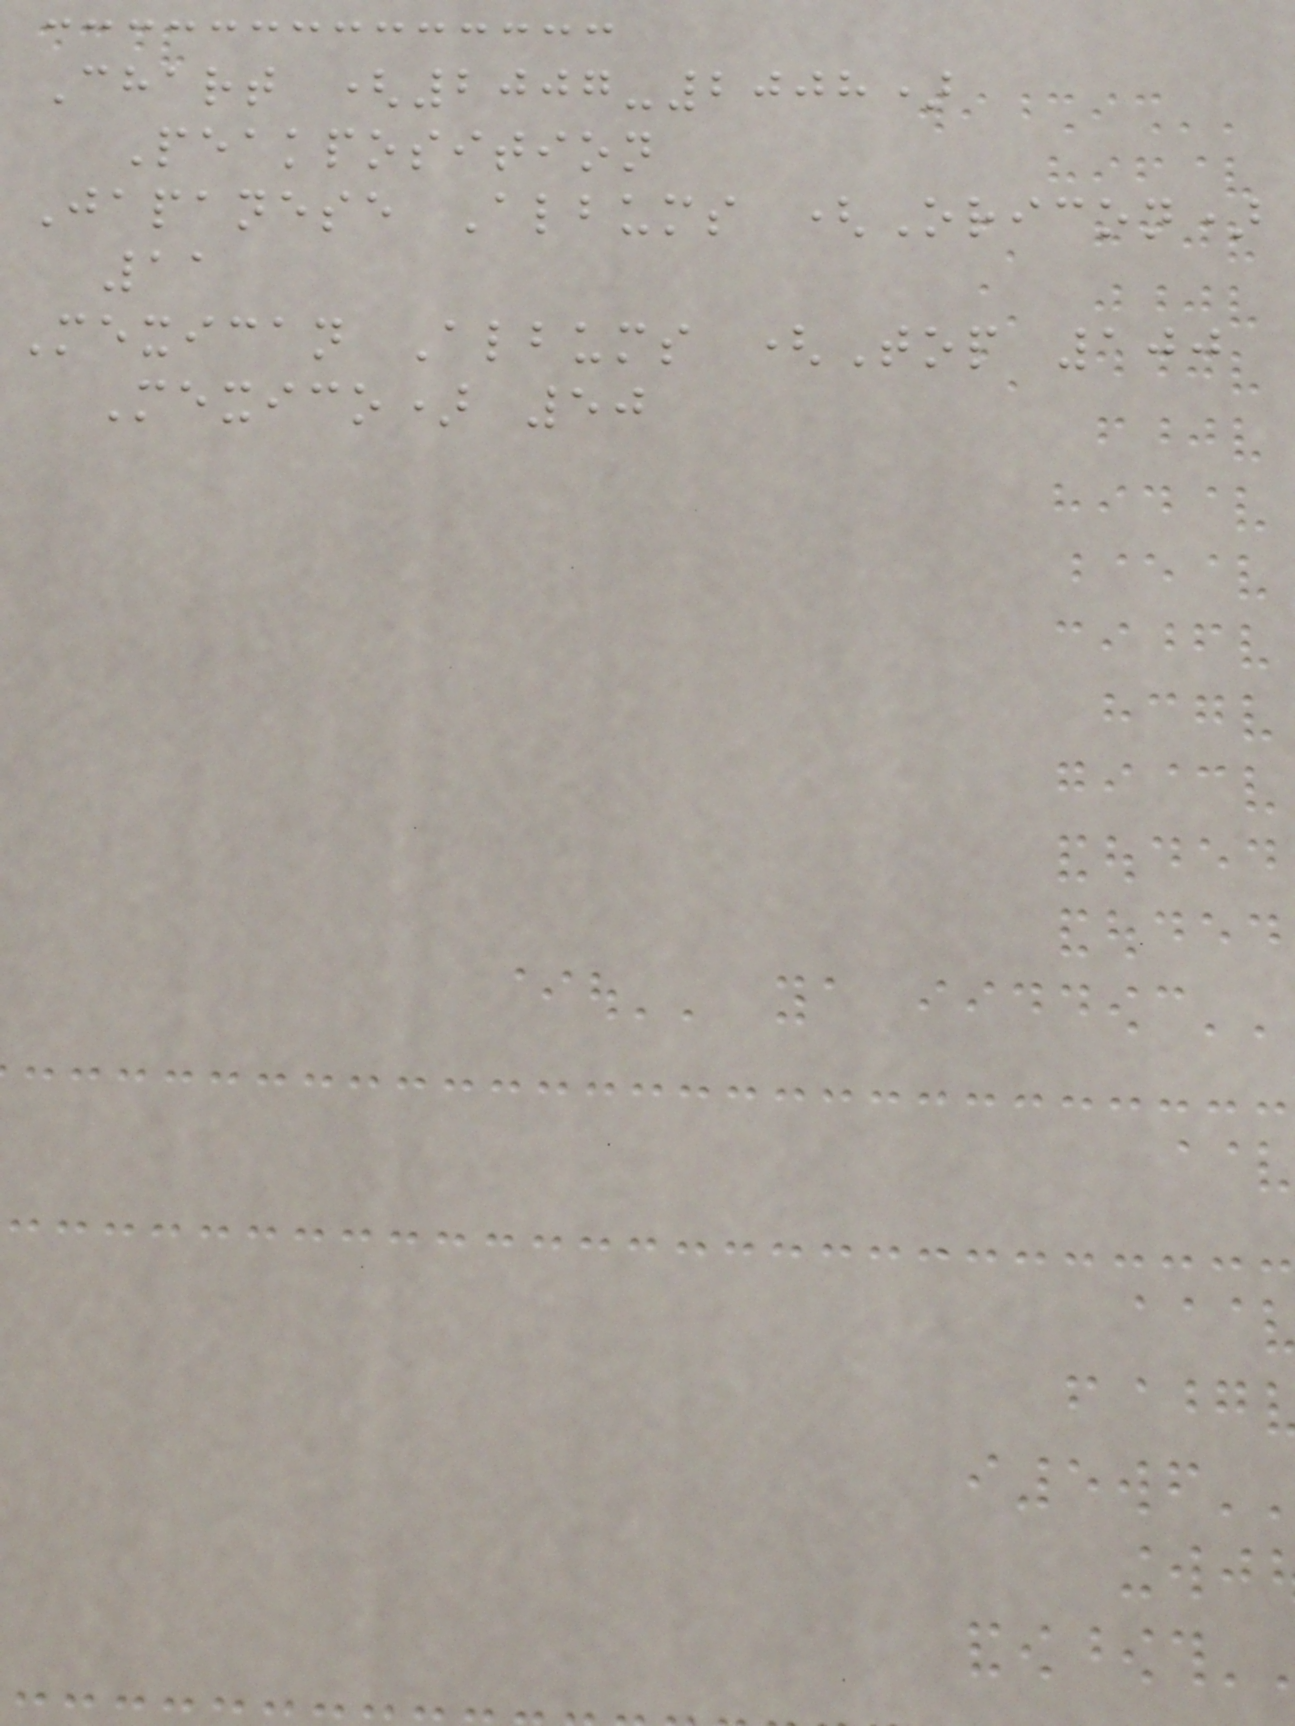Chart (2007-2008)
Peakposition
Japanese Albums (Oricon)
11
Mexican Albums (Top 100
Mexico) 50
